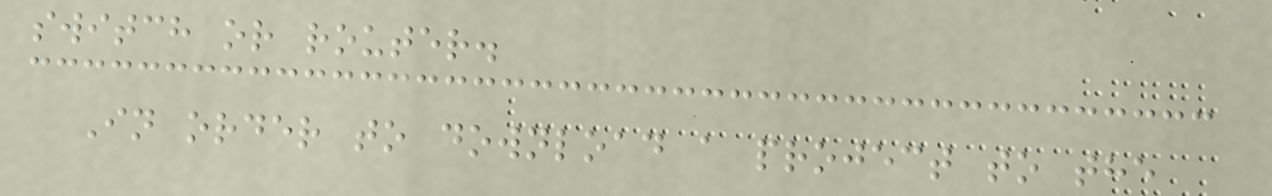switch or router.
In order to download a project to the
